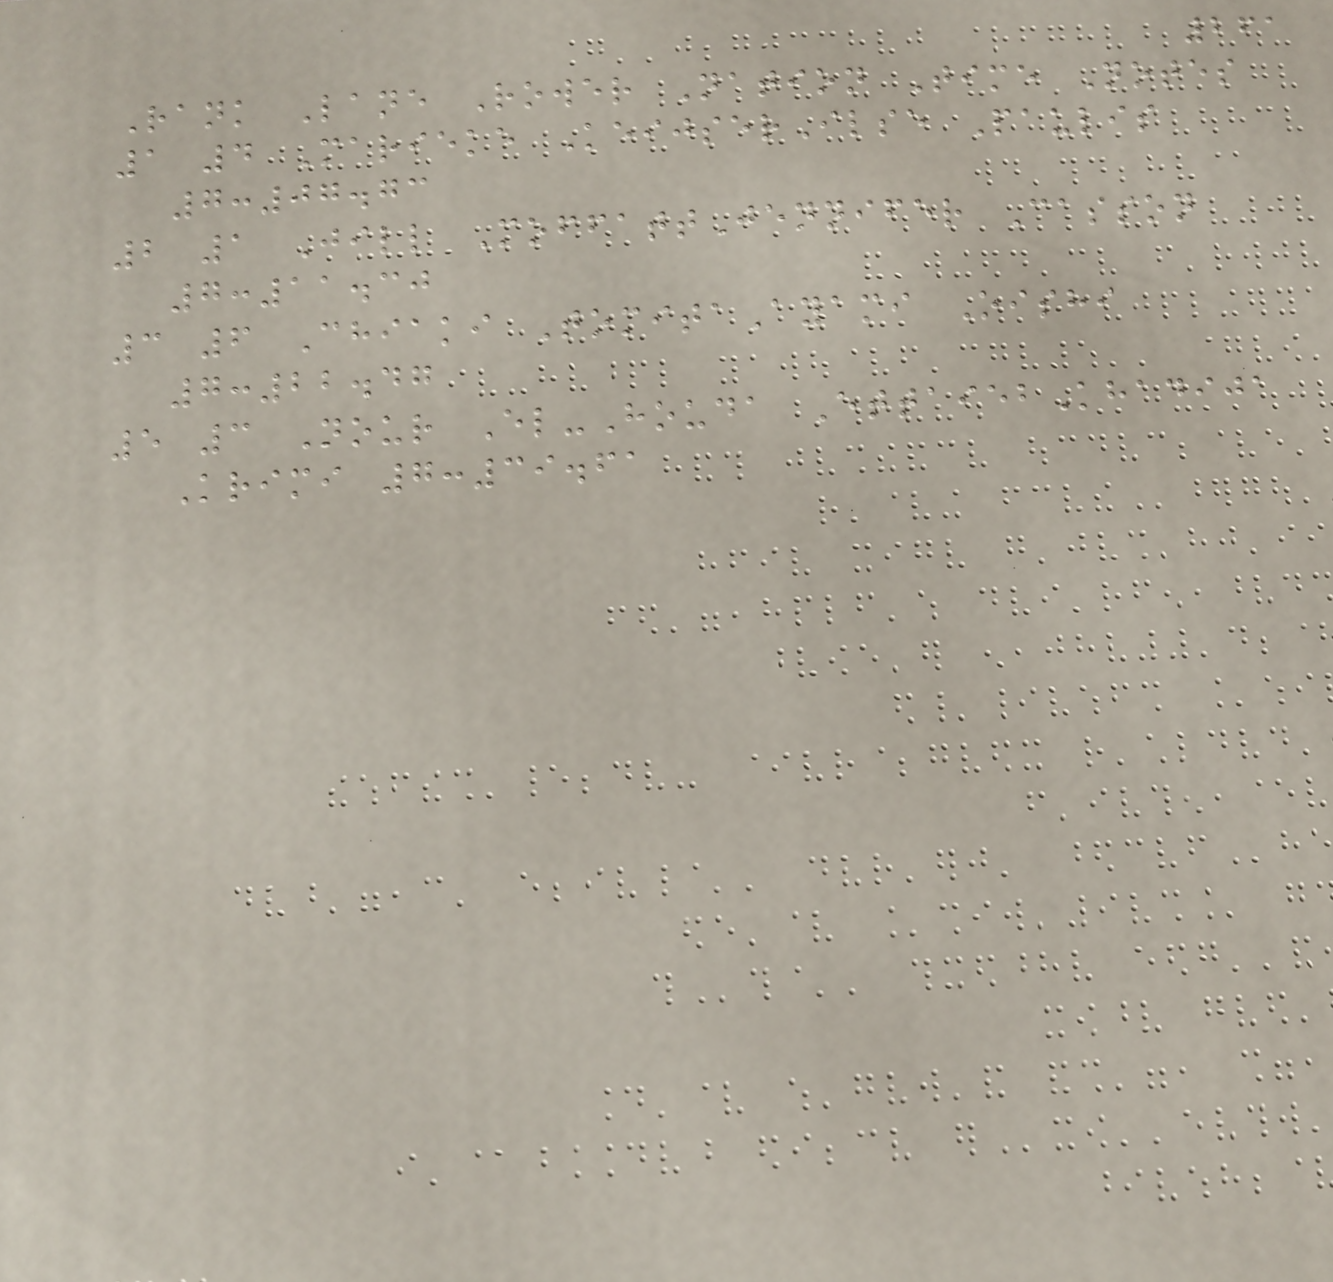261
Rank Lane Rower Nation Time Notes
1 4 Marieke KeijserIlse Paulis
7:07.73
2 1 Jill MoffattJennifer Casson
7:11.30
3 6 Chiaki TomitaAyami Oishi
7:22.47
5 3 Nour El-Houda EttaiebKhadija
Krimi 7:39.61
